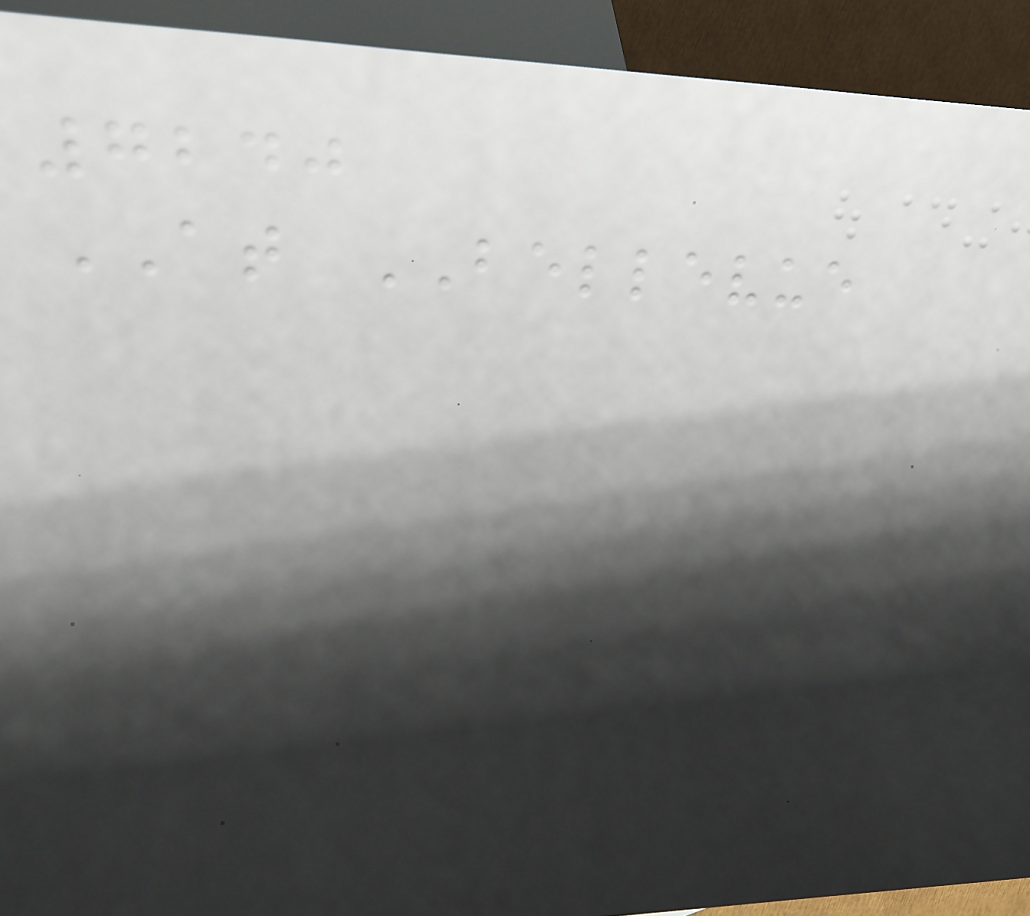7240
AT BELLEVUE
